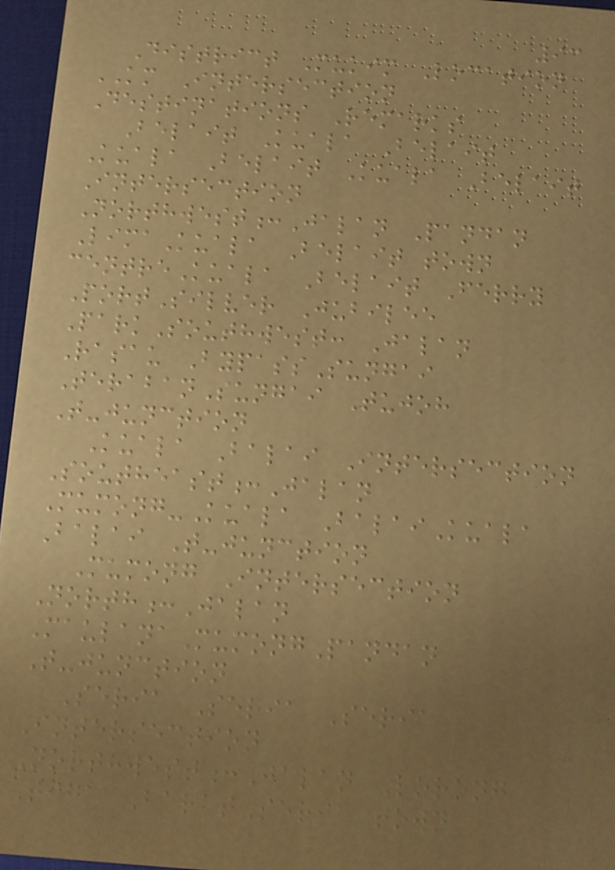93
District Mukim Location
KM Intersection
Destinations Remarks
Belait Kuala Belait
Kuala Belait Kuala Belait
Intersection
Northwest:Jalan Pandan
LimaKuala Belait town
centreKuala Belait Ferry
PortSilver Jubilee
ParkSouthwest: Jalan
Rasau BypassSungai
TerabanSungai Tujoh
T-junction
Kuala Balai Intersection
Southeast:Jalan
Mumong-Kuala BalaiKuala
Balai T-junction
Mumong Intersection
North:Jalan
MaulanaMumongPandan
T-junction
Seria Seria Seria
Intersection
Northwest:Jalan Lorong
Tiga BaratSeria town
